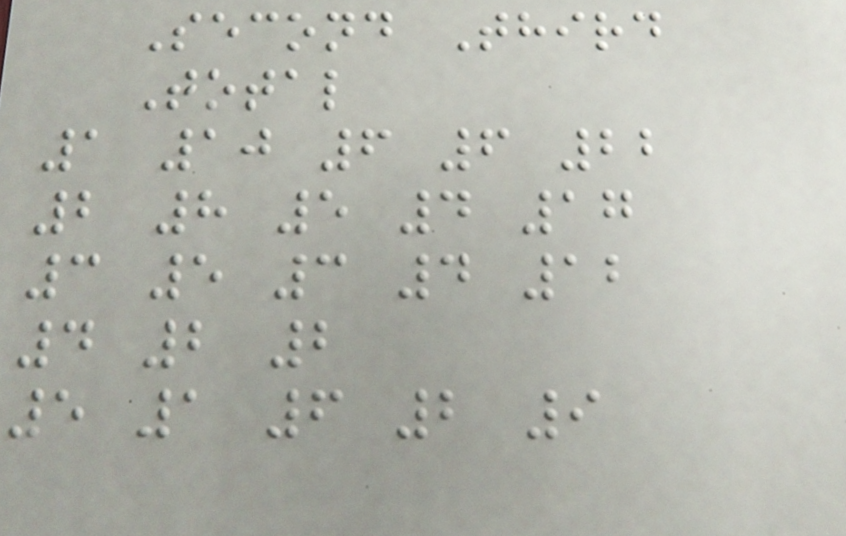Second Third
Total
1 10 6 6 22
2 8 5 4 17
3 5 3 4 12
4 2 2
5 1 6 2 9
